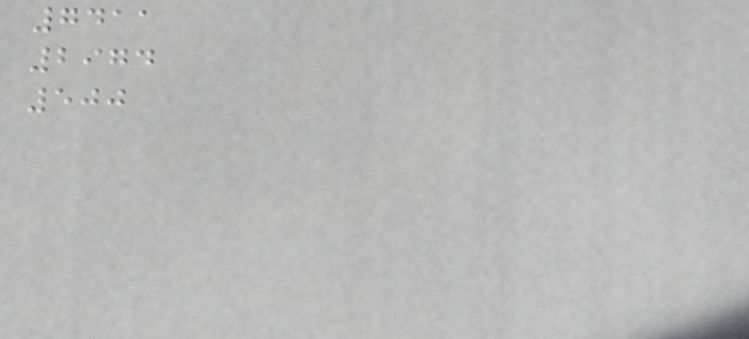7411
2974
500
